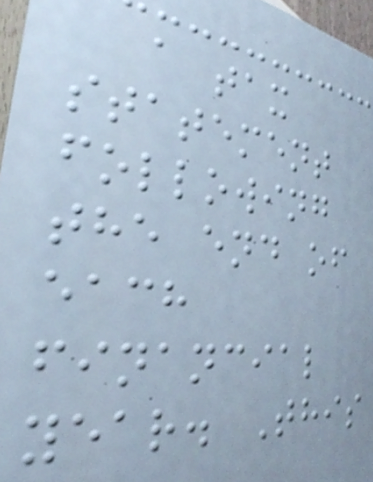a tax
statement
following
the end of
each
financial
year. This
